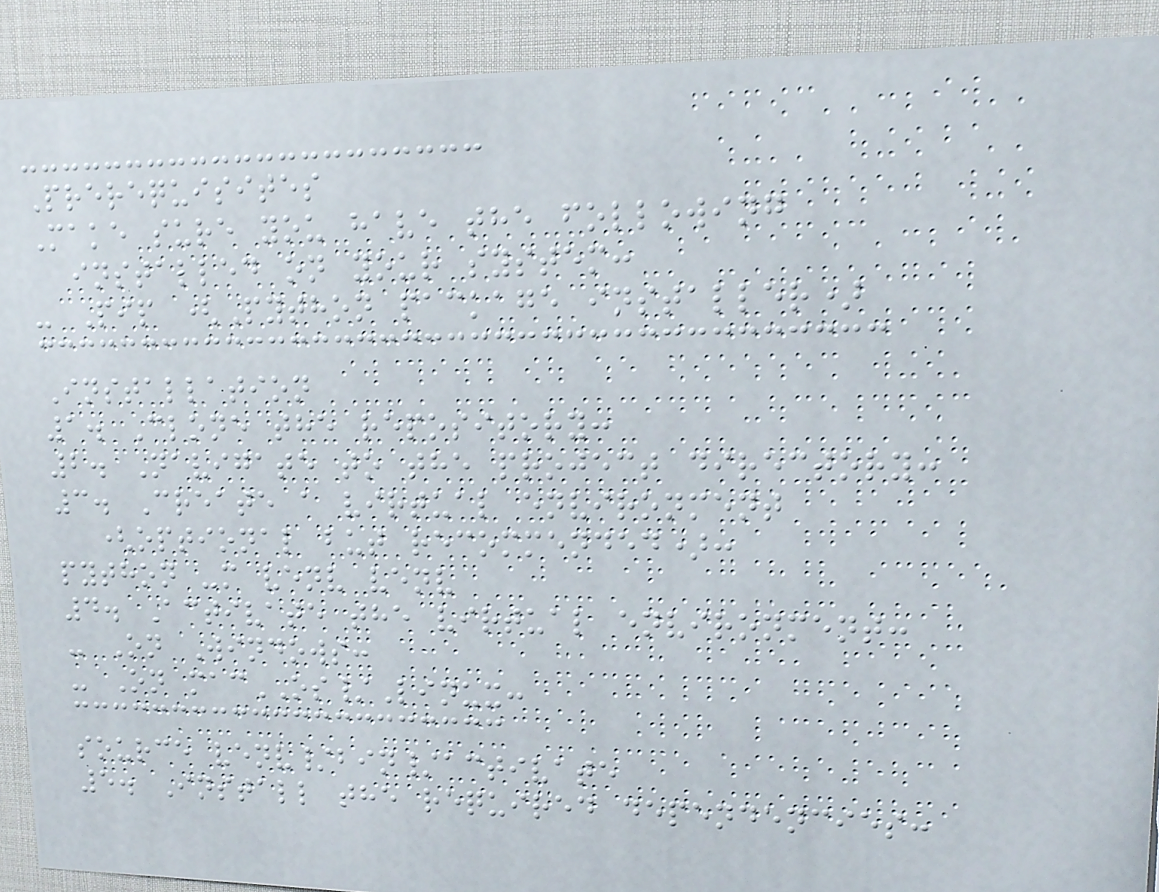Prerequisites
Make sure you have the following
installed on your system:
- Pip (Python package installer)
Installation
1. Clone the repository:
2. Navigate to the project directory:
3. Create a virtual environment
(optional but recommended):
python -m venv venv
4. Activate the virtual environment:
- On Windows:
- On macOS/Linux:
source venv/bin/activate
5. Install the required dependencies:
